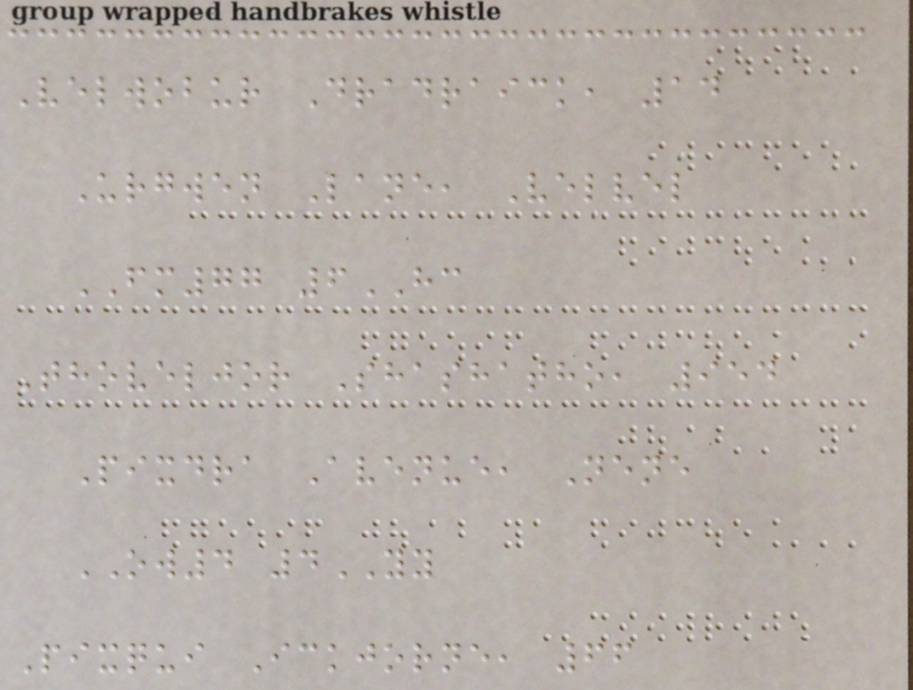Velwobur Dradraick, 14
Urgwen Lane, Velvel
FM77 6HC
Thoveljor Shashatho, 954
Pixdra Avenue, Nene
OW4 4YY
Pixqui Ickjorne, 66
